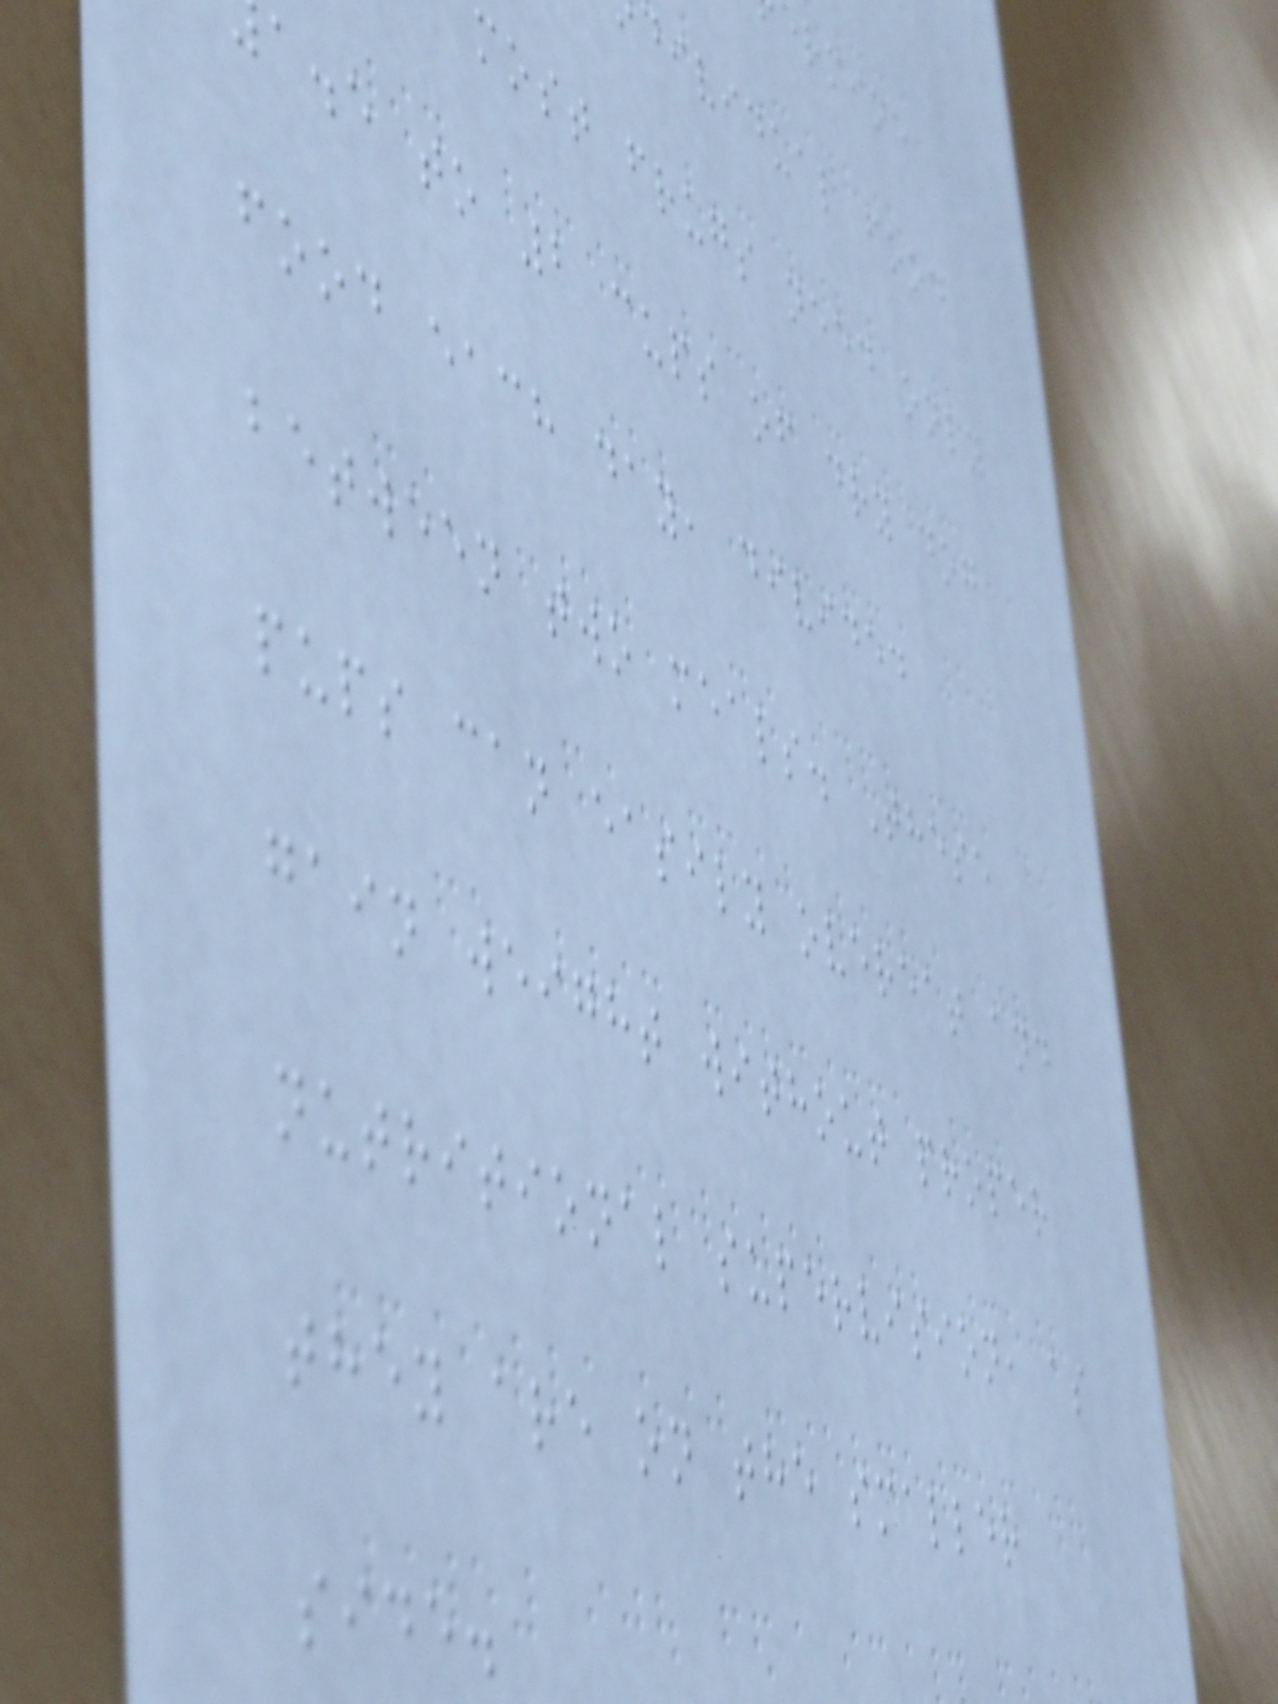dividual food
most frugs need only
a.e to 2 cups of dry dog
food each day, divided
between two meals. These
pups can easily overeat and
gain weight without proper
nutritional supervision, as
they are on the smaller
side.
